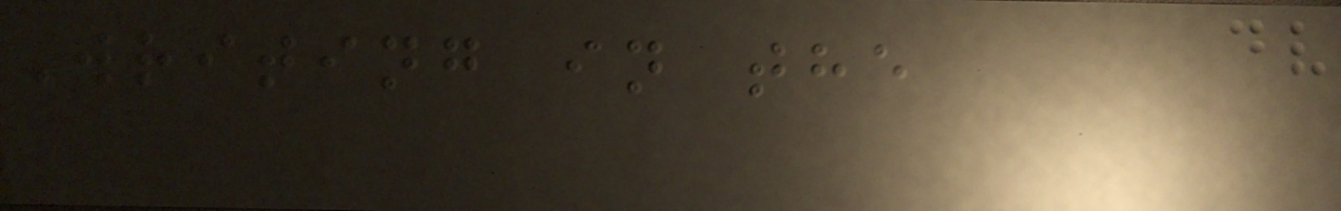Writing in the
